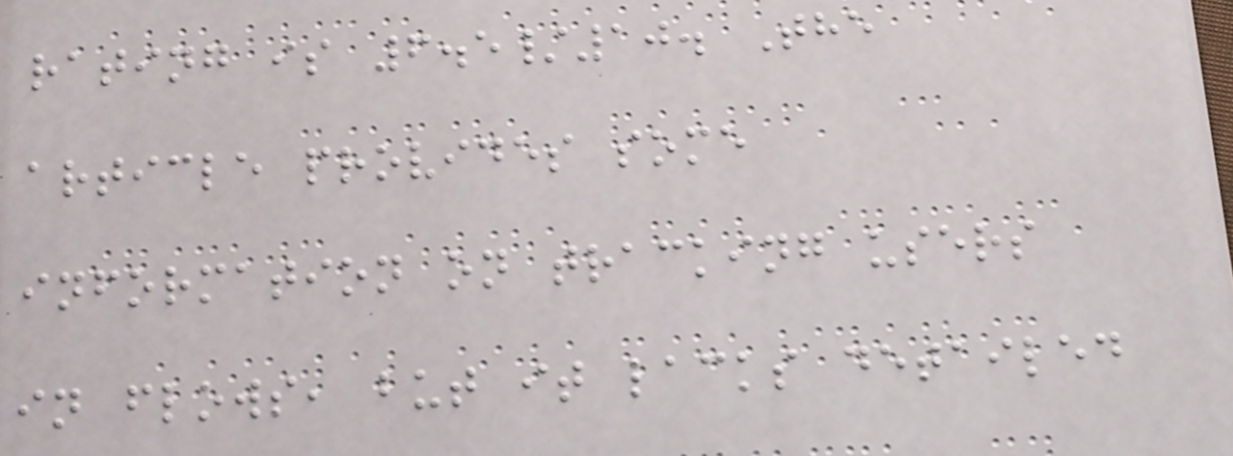rating is 6.5/10. The
article provides some
information on tracking users
in flows, but it lacks detailed
